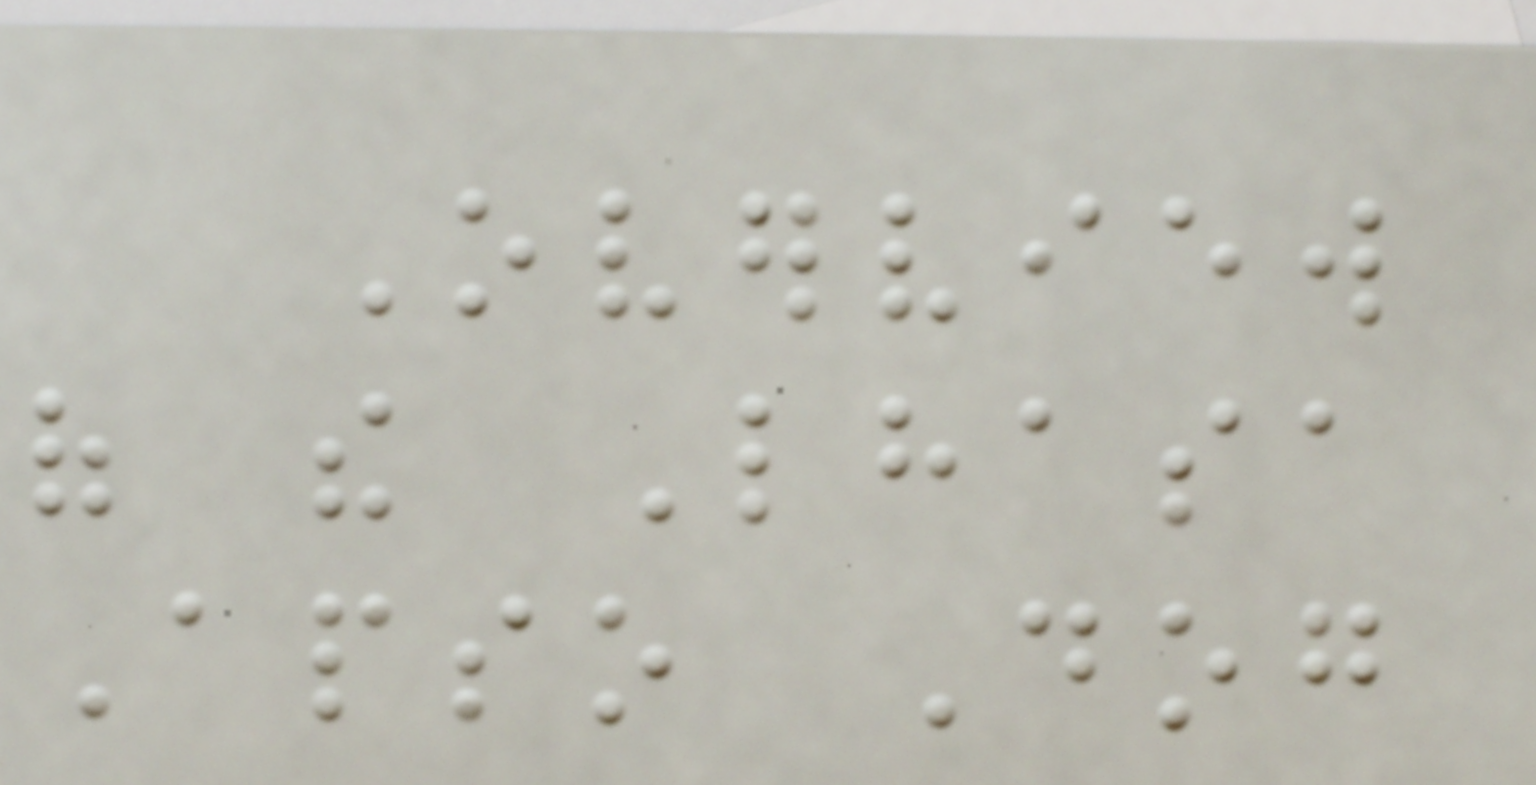Overview
of the Lhasa
Apso Dog
